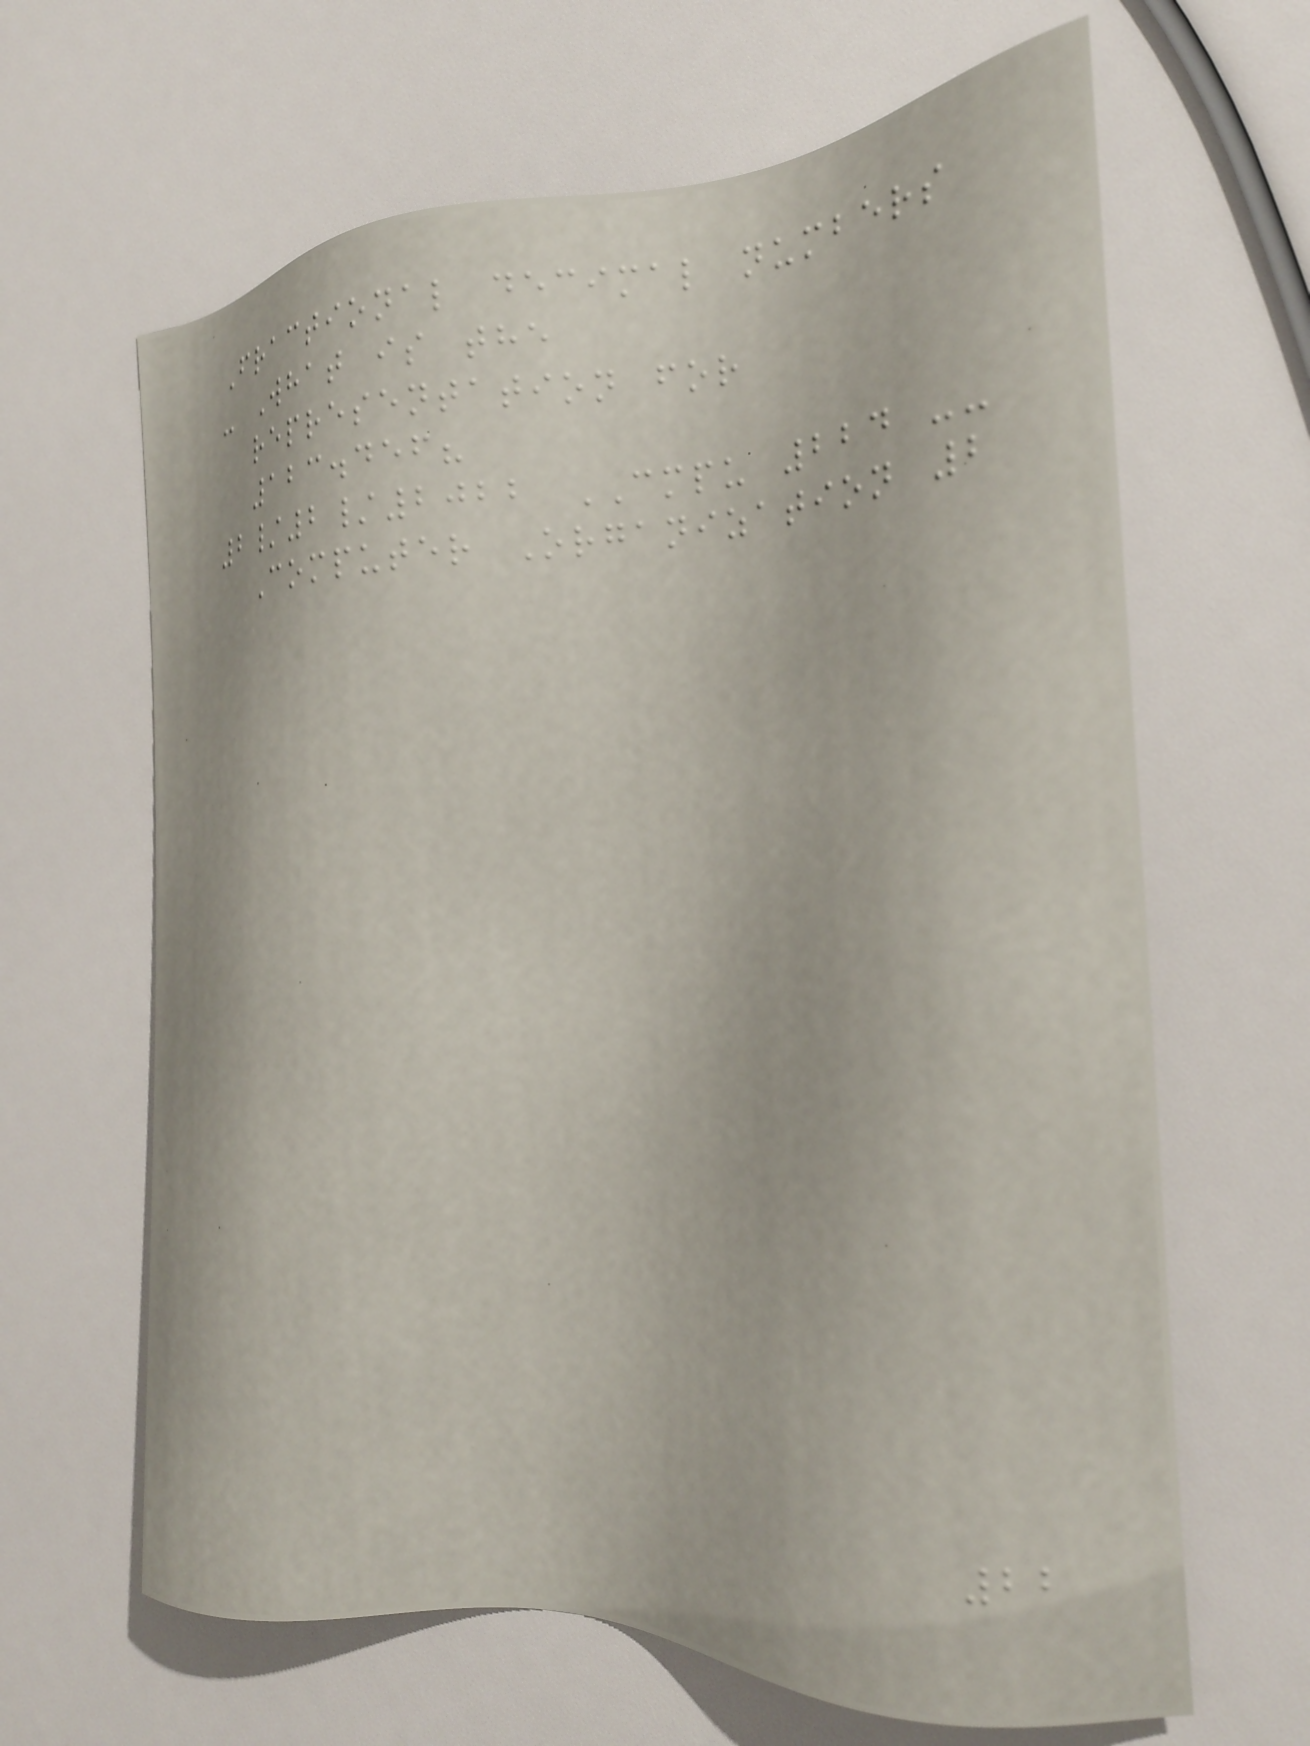Fractional decimal numbers
- What is the
representation for
123.456?
2/2/2022 CMPU 224 --
Computer Organization 2
22
